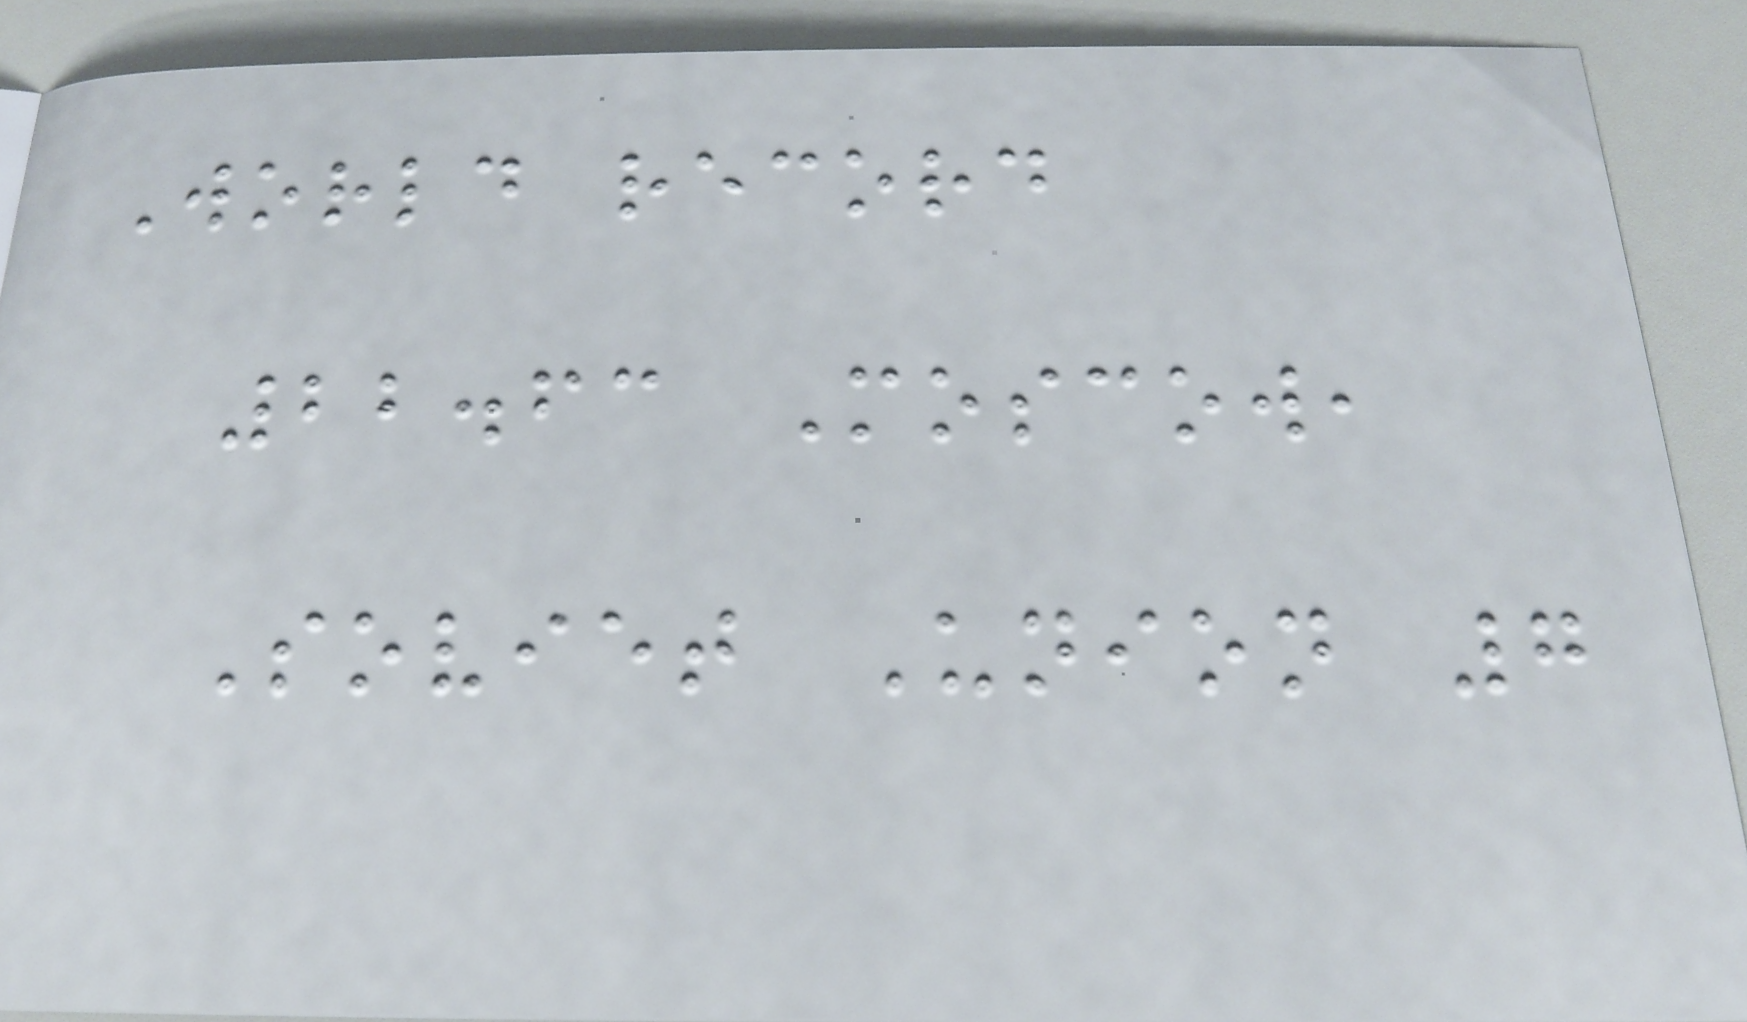World record
22.63 Moscow,
Soviet Union 7
